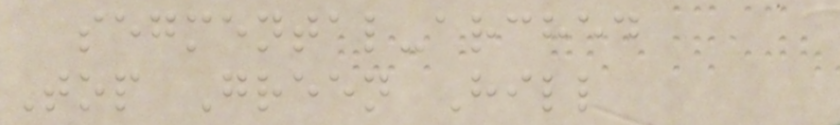segmental-arched
Top Green Hill
